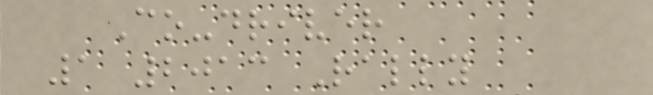Co-driver
1 2013 Rally
